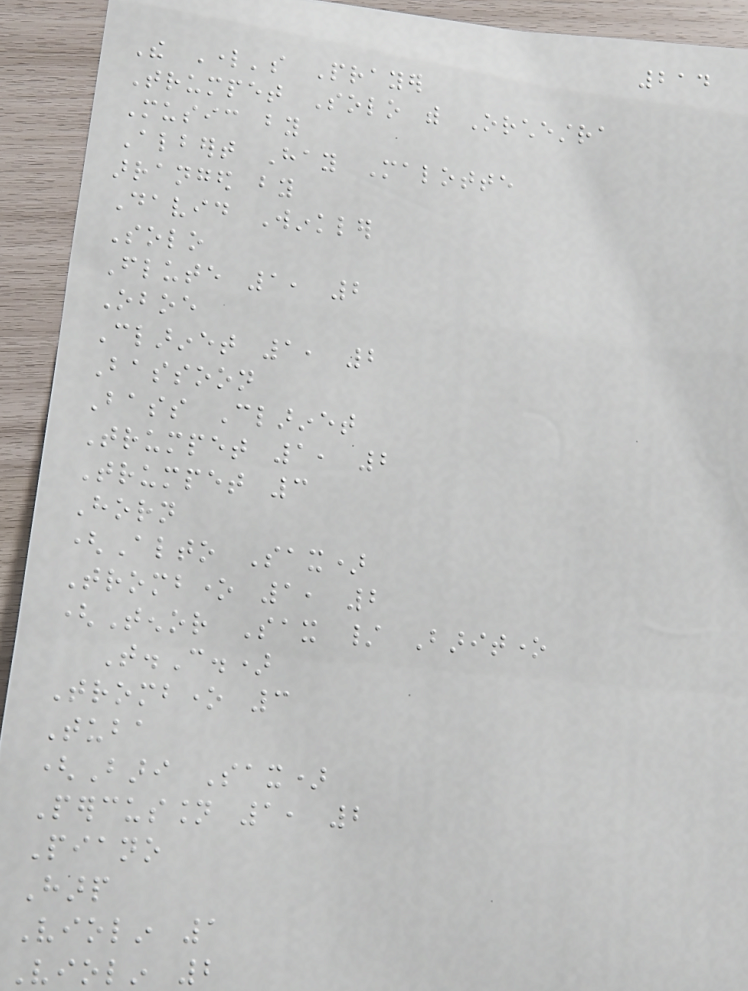214
The Lord's Prayer
Trumpet Solo with Orchestra
Music by
Albert Hay Malotte
arranged by
David Winkler
Solo
Flute 1, 2
Oboe
Clarinet 1, 2
Bassoon
Bass Clarinet
Trumpet 1, 2
Trumpet 3
Horn
(Alto Sax)
Trombone 1, 2
(Tenor Sax / Baritone
T.C.)
Trombone 3
Tuba
(Bari Sax)
Percussion 1, 2
Piano
Harp
Violin 1
Violin 2
